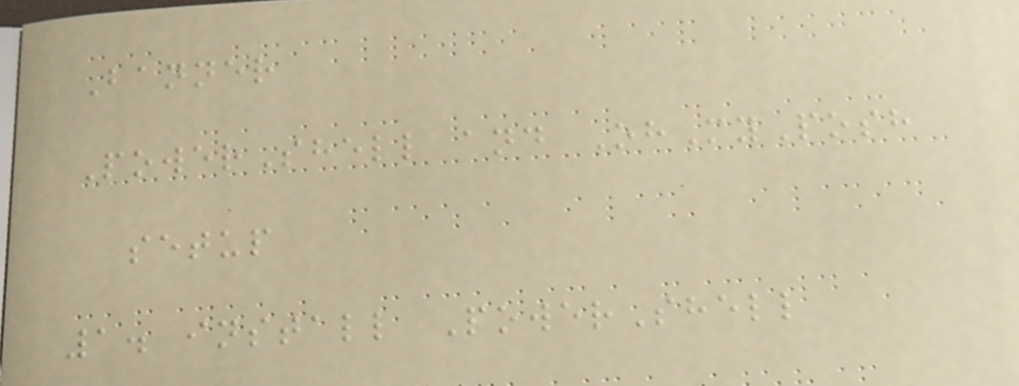Banner
PowerShell and OhMyPosh
setup
1. install PowerShell
